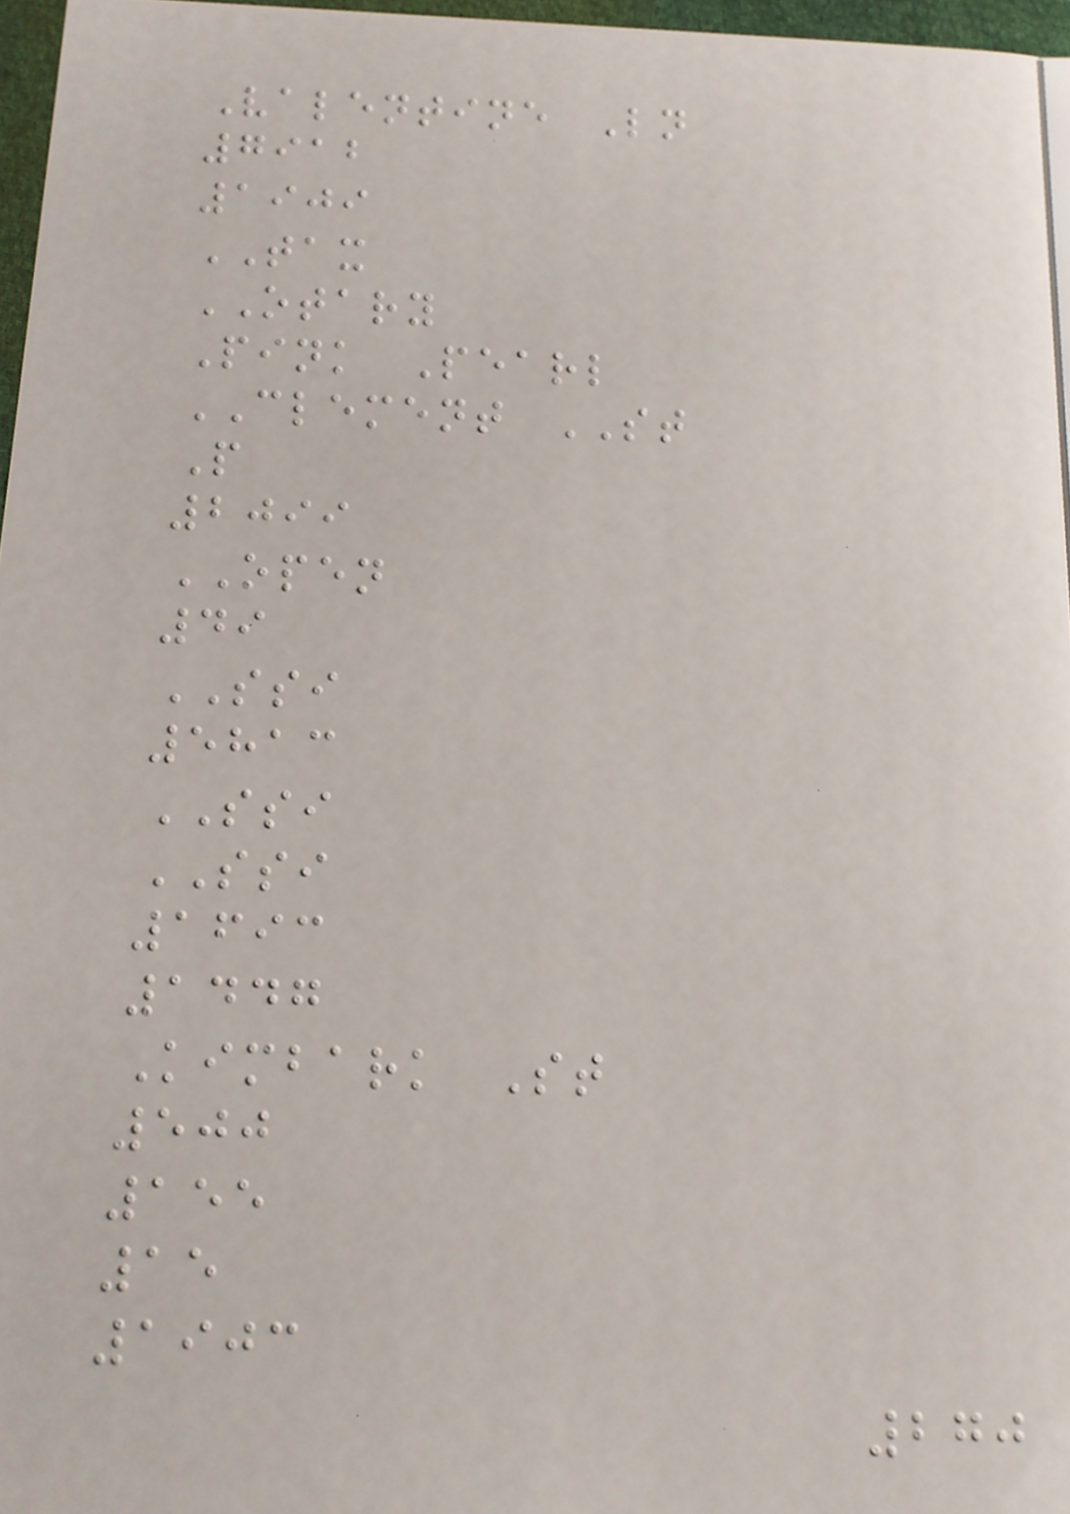Valentine Ln
7912
1909
TAX
OTARY
Pink Pearl
CLEMENT ST
P
2099
OPEN
49
SSI
5813
SSI
SSI
1693
1447
Kimbark St
500
155
15
1903
270
